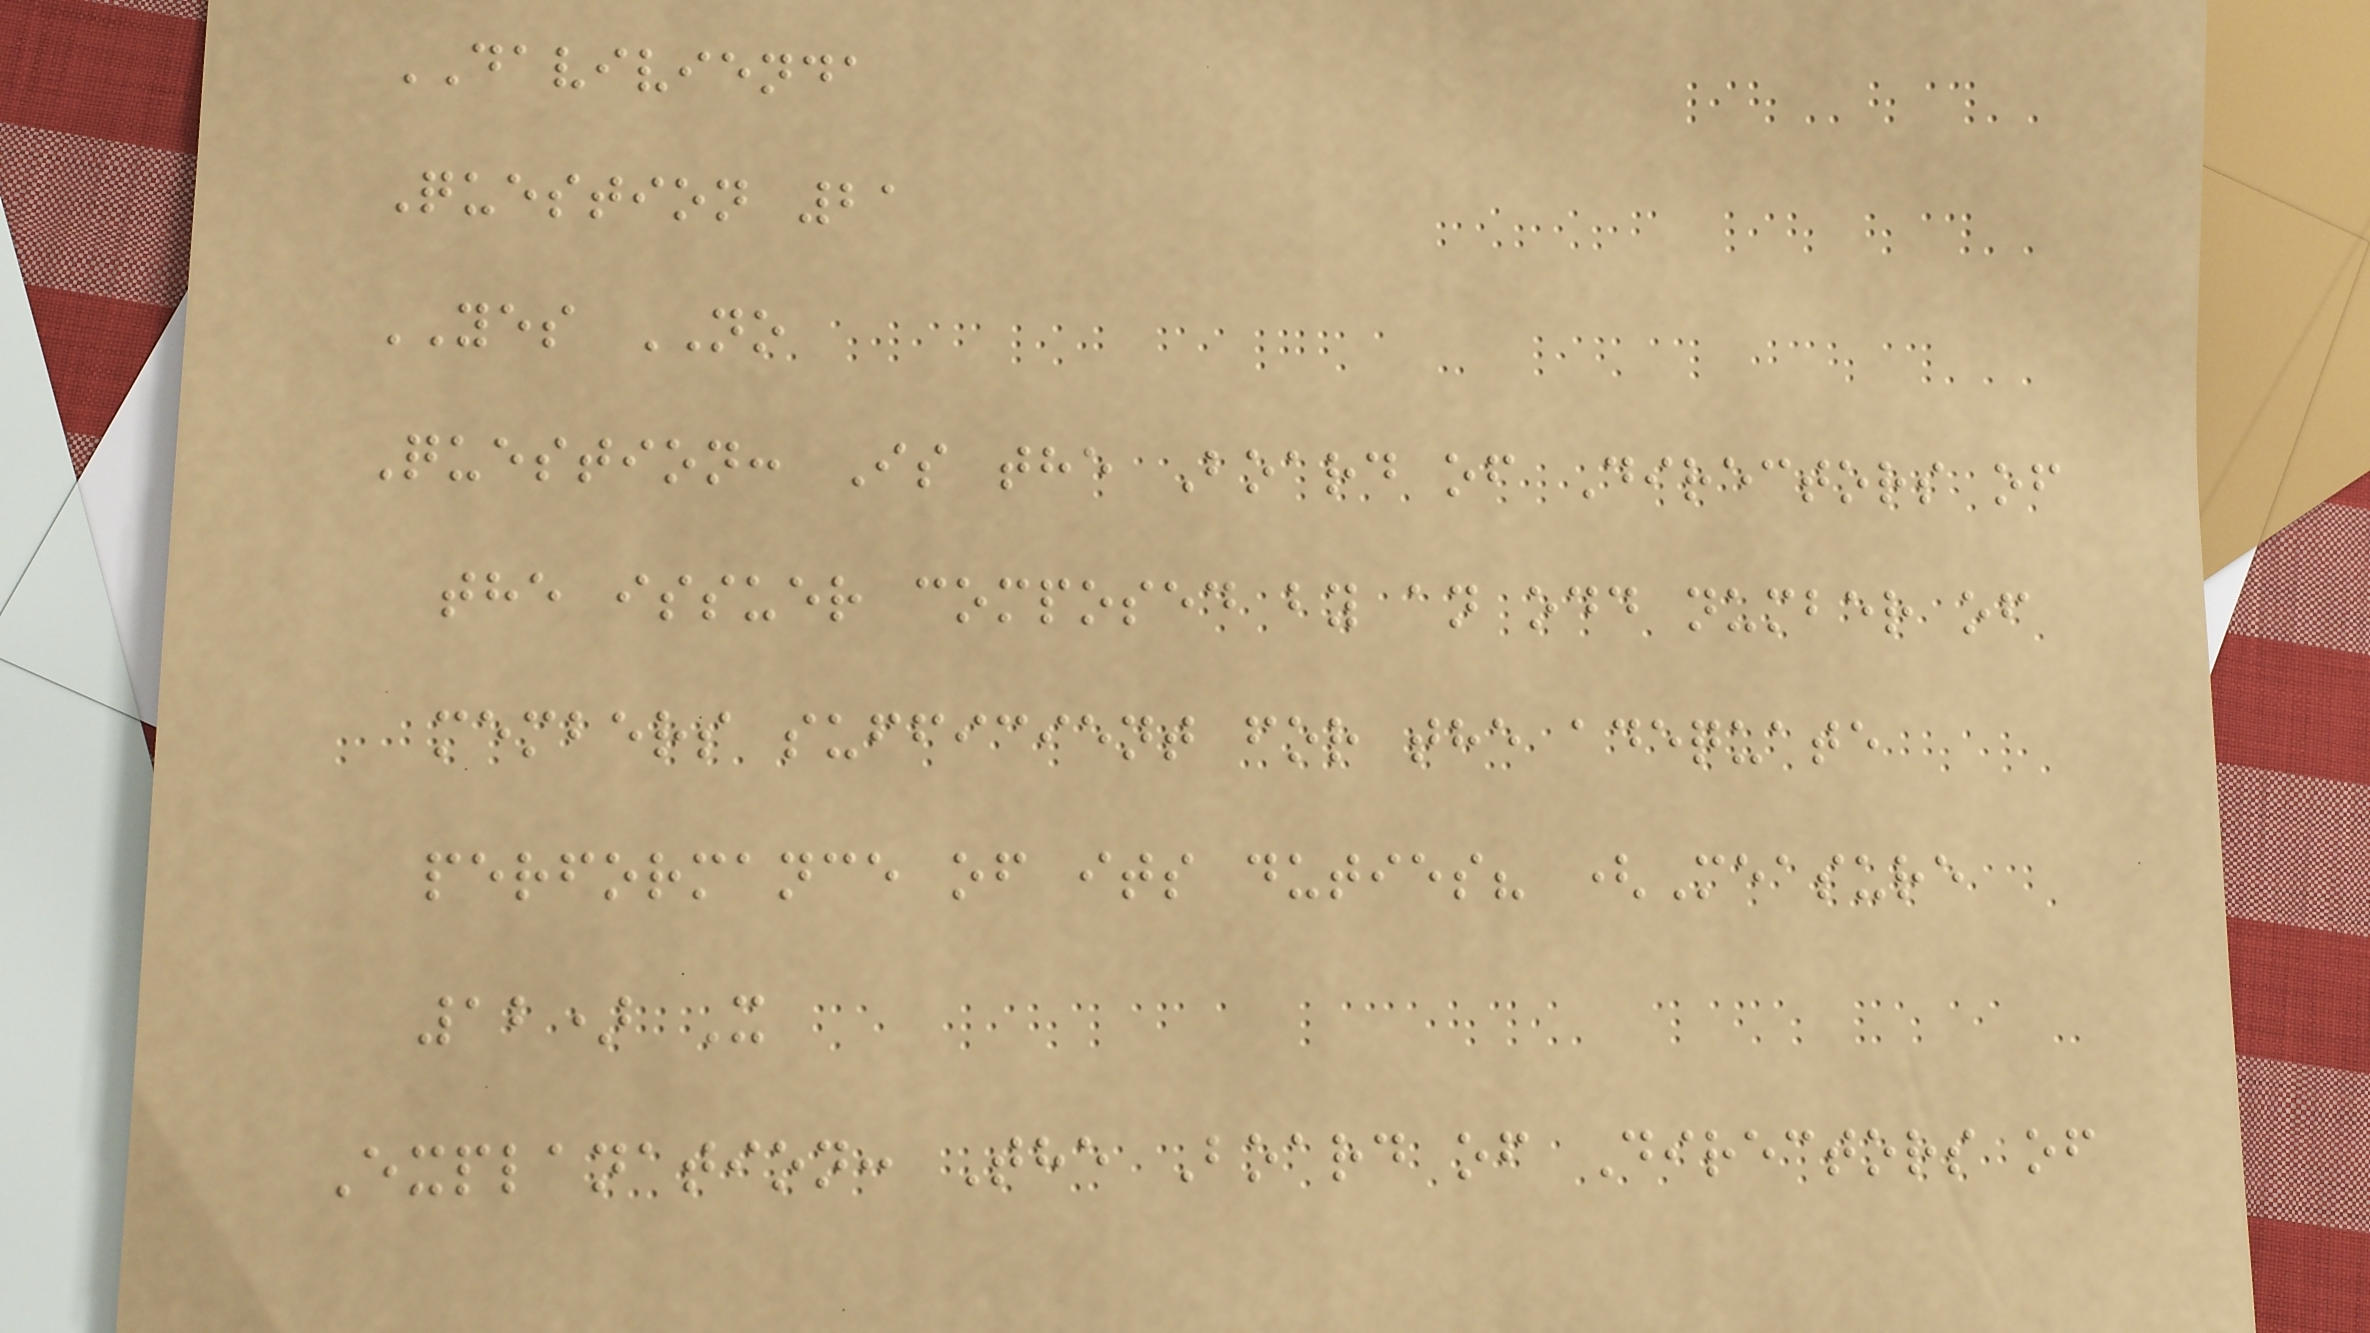DAVIVIENDA
Question 21
YES NO
Question: Is the Board of Directors of
the issuer composed by an odd number of
members sufficient for the adequate
performance of its duties? (Measure
12) X
Explanation: The Board of Directors of
